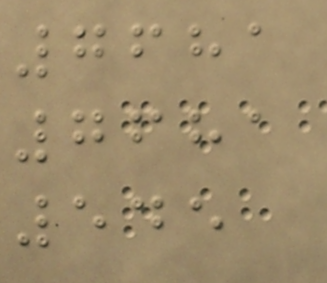7681
7681
545
